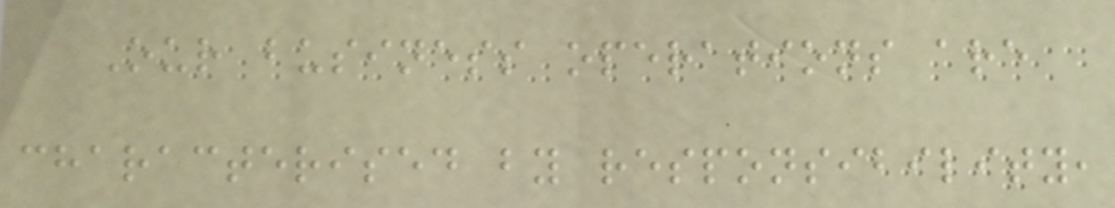Our business operations are
characterised by responsibility,
